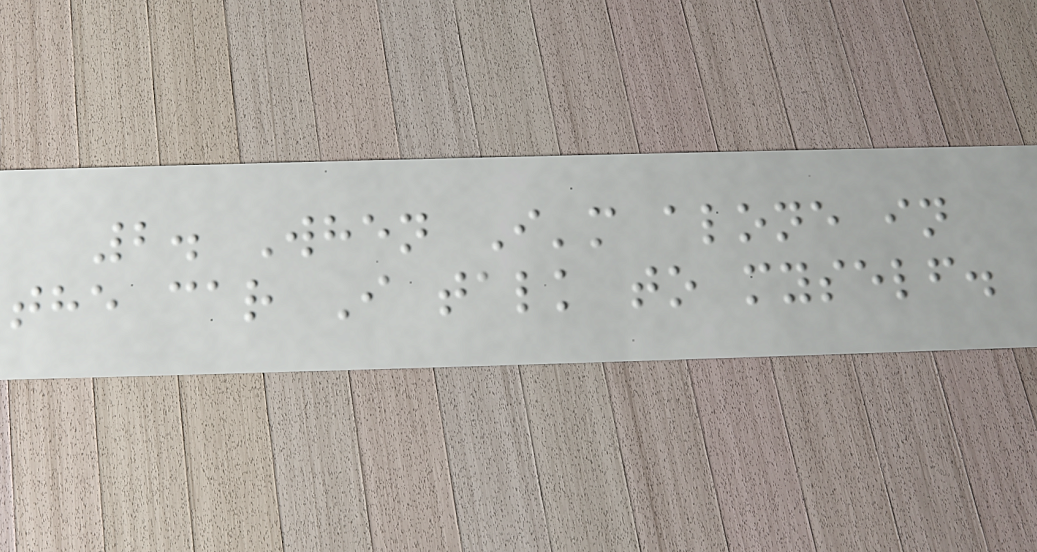2. When I'm alone in
the car I talk to myself.
